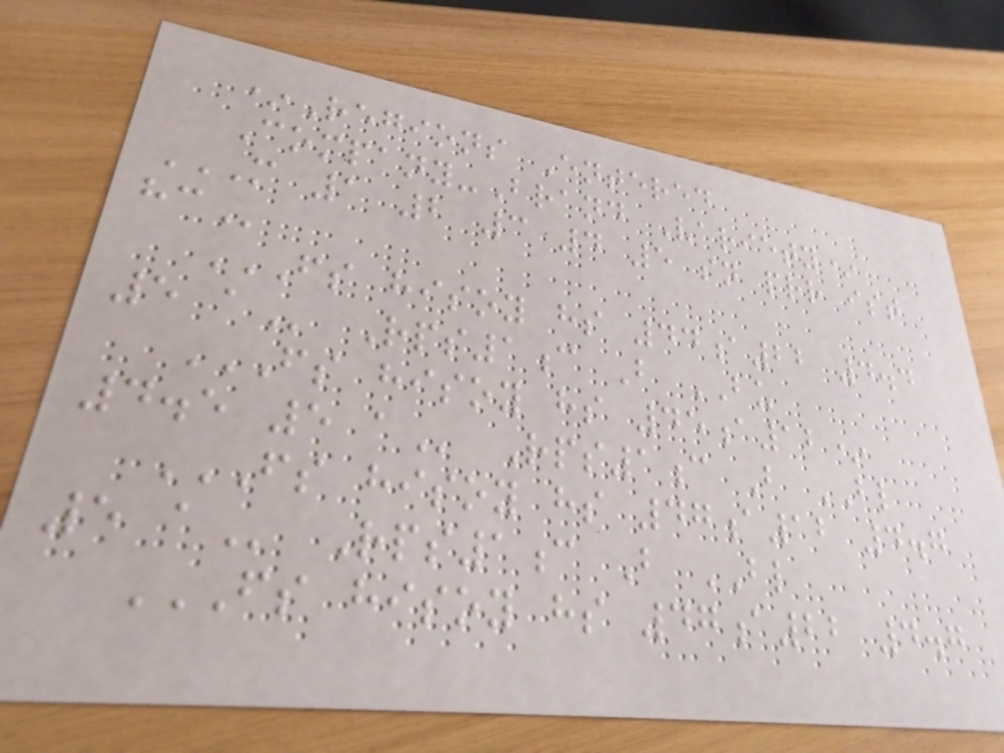*Regions Entered
Company-Brand Variety*
M 1 2 3 4 5 SN PRR IST
HC
FS HISOY HS 44A22 4.4
5 A Rps1c B BU
FS HISOY HS 45A12*
4.5 5 A Rps1c B BL
FS HISOY HS 47A12 4.7
5 A Rps1c B BL
FS HISOY HS 47A22 4.7
